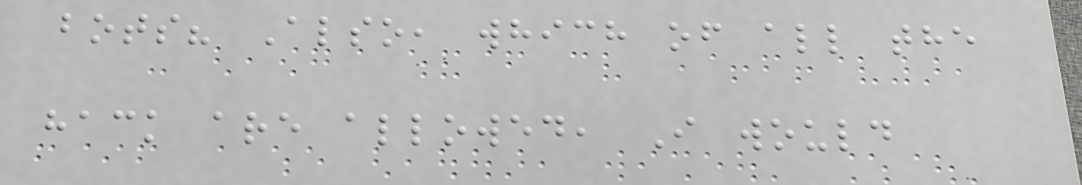bots? Also, which of all the
hack are allowed, I would
